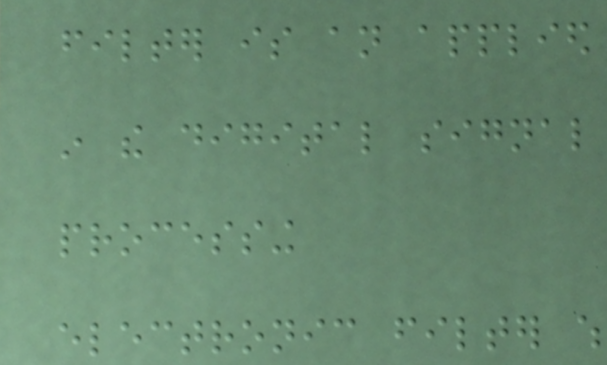filter is an applied
in the digital signal
processing
electronic filter which
